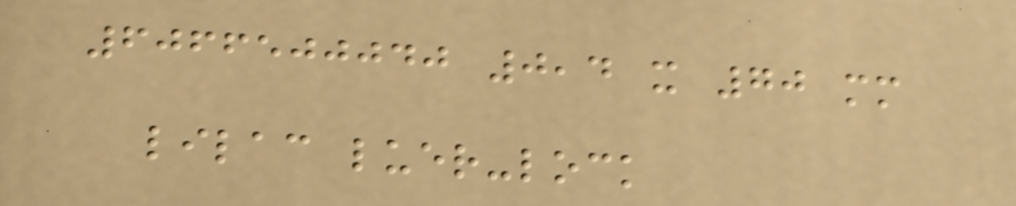6066500040 0,4 x 70 mm
lilac luer-lock
